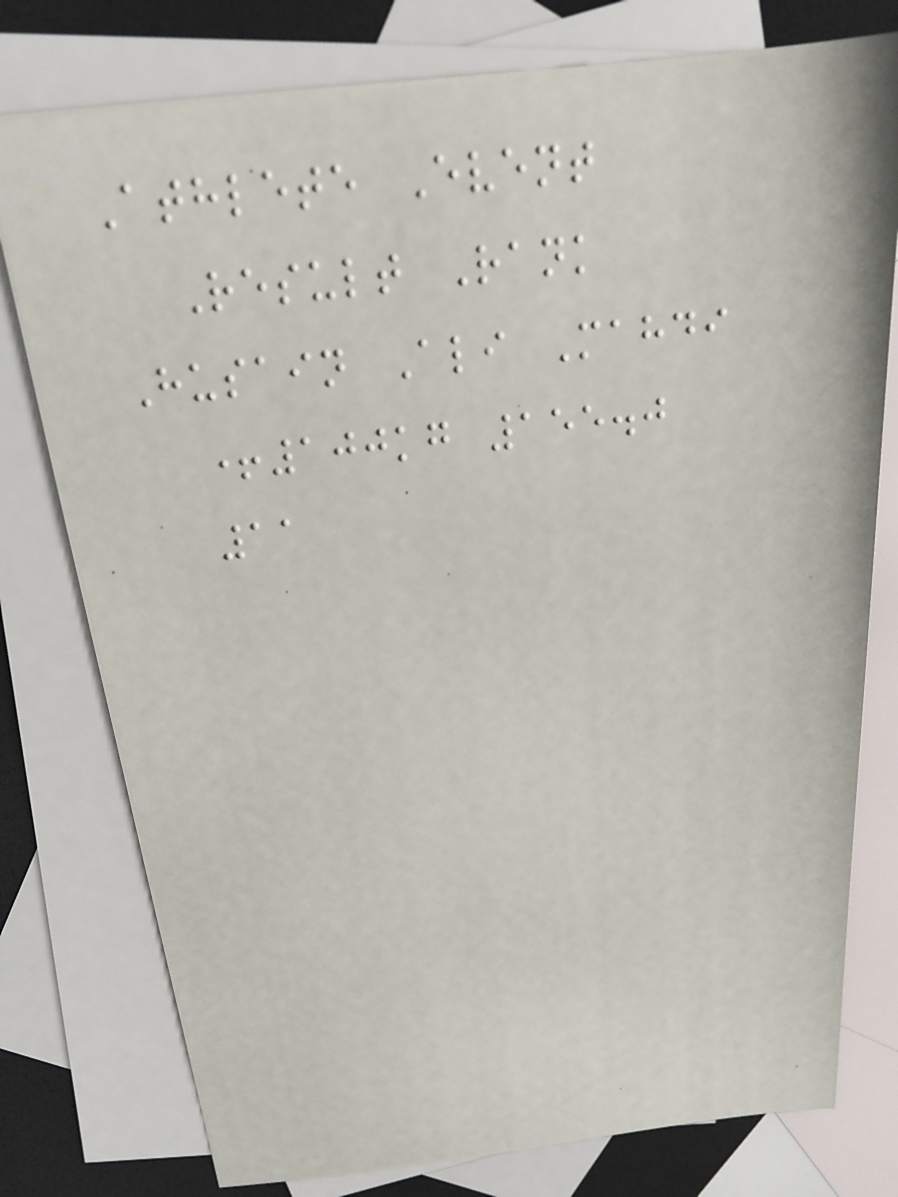Athlete Event
Result Rank
Husain Ali Mahdi
+100kg 155.0
11
